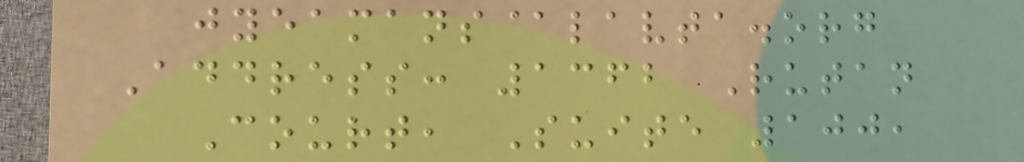jyeamans@lavta.org
Address: 1362 Rutan
Court, Suite 100,
